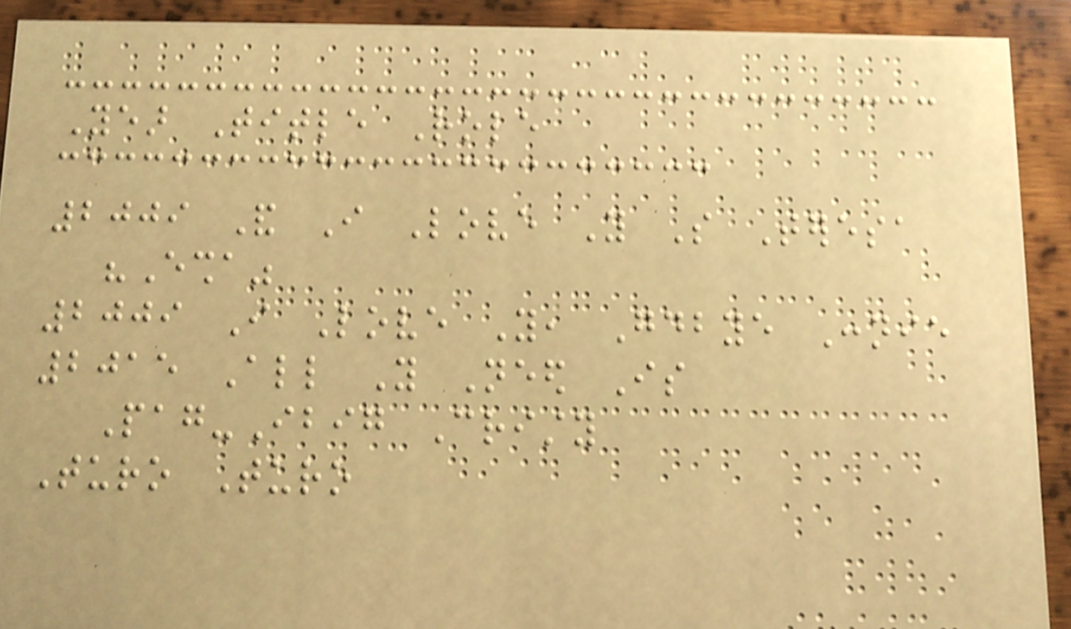Year Title Role
2009 And I Love You So Teresa
"Esha"
2009 I Love You, Goodbye Connie
2015 All You Need Is
Pag-Ibig Cristy
Turo Turo
